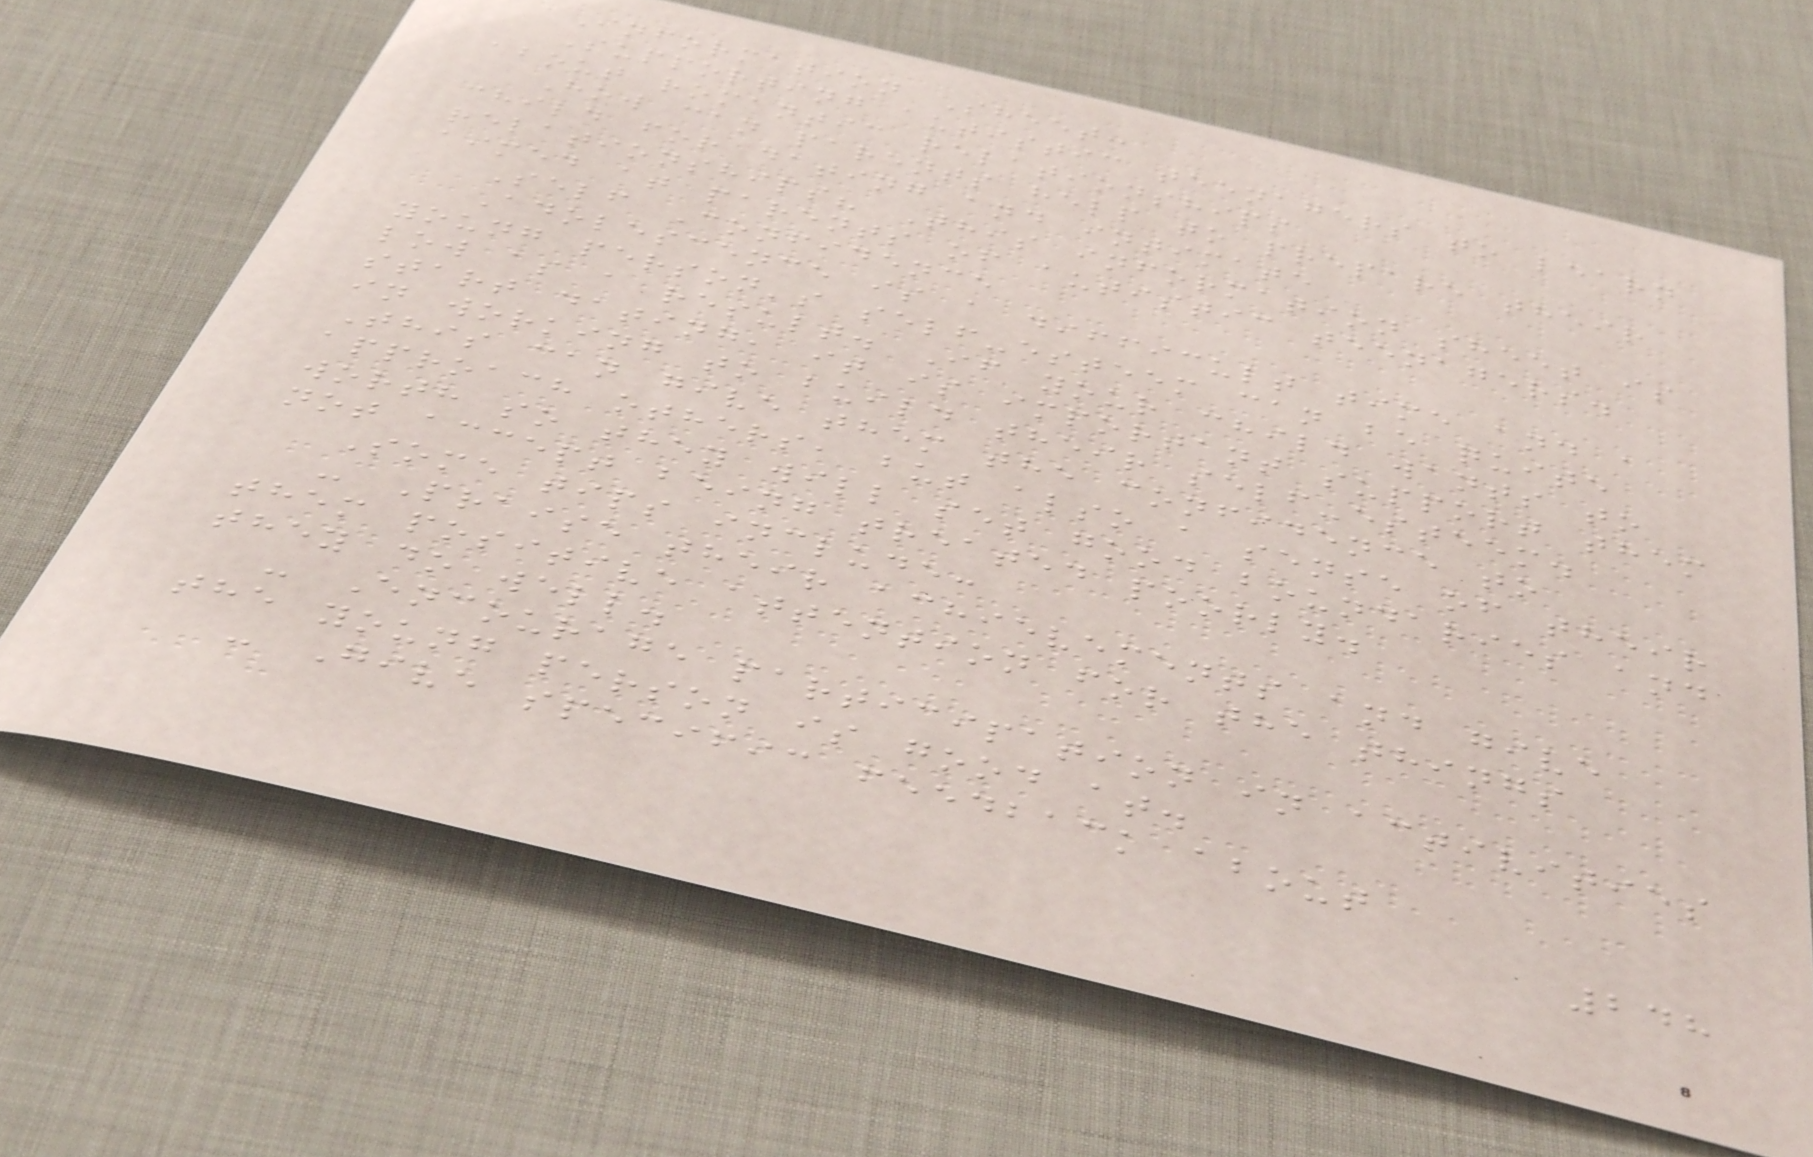Information Sheet:
Supporting autistic teenagers to learn
about romantic relationships
How can parents help to prepare their
child for dating and intimate
relationships? This information sheet is
aimed at parents of autistic teenagers.
Self Confidence
Adolescence is a difficult time and a
young person's self-esteem can be quite
low as a result. If your child wants to
start dating, it is important support them
in working to build their self-esteem.
This can give them the confidence to
approach others, but also a sense of their
worth so they will set good boundaries and
not accept being treated poorly.
Some tips include:
- Praise their achievements and give
them positive attention for the things
they do well.
- Encourage participation in activities
the young person is good at.
- Give specific feedback about
248
